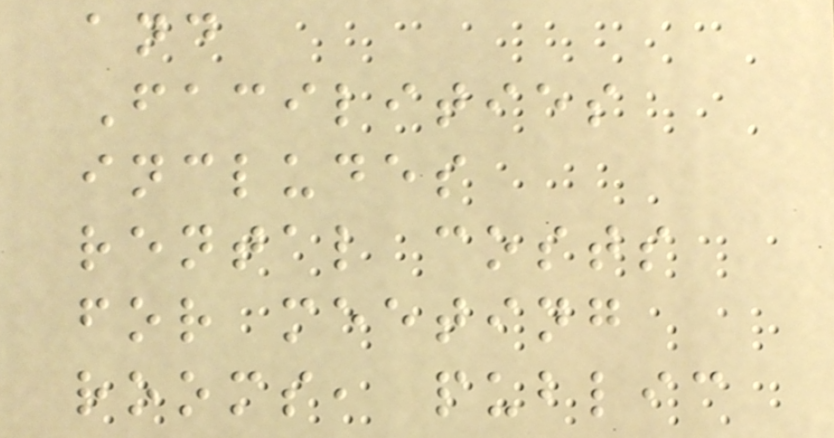and
Facilities
includes
rental costs
for meeting
rooms, public
